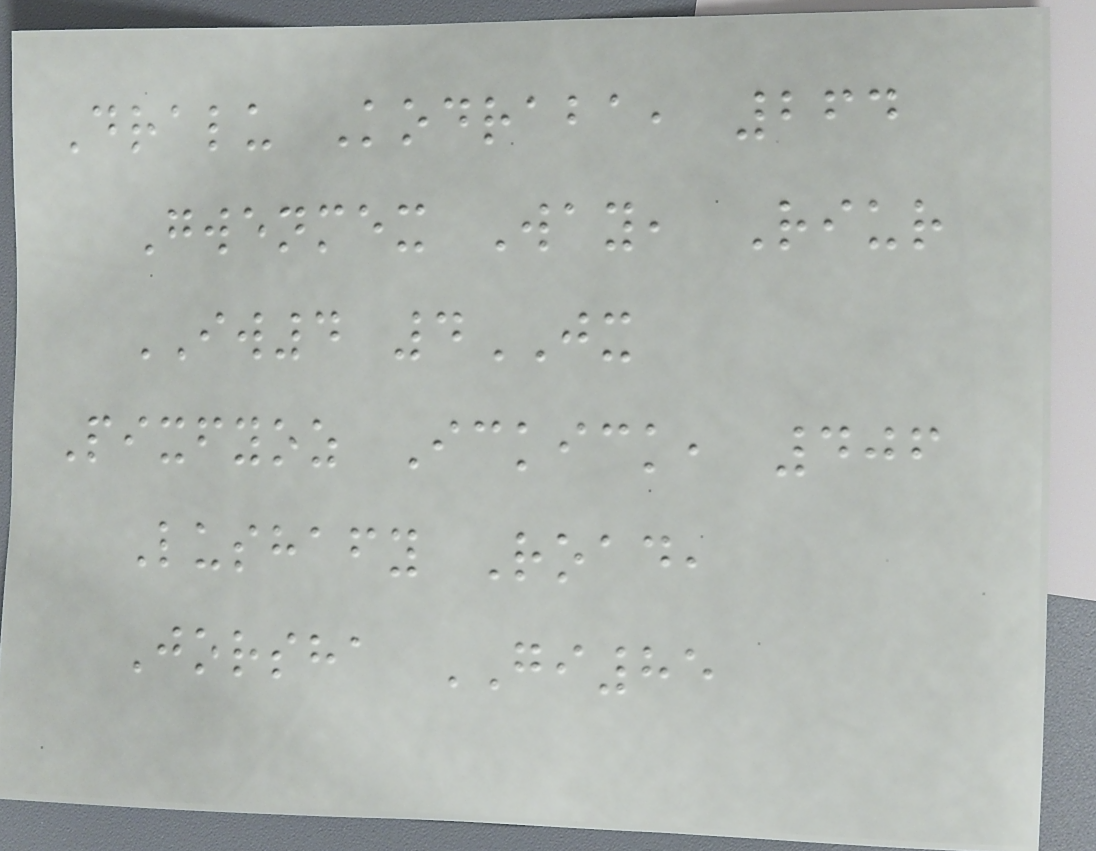Dralu Kodraba, 264
Gwenmex Way, Riur
IW4 4JX
Pixfyoz Ickick, 406
Lushafy Road,
Jorsha GI85
